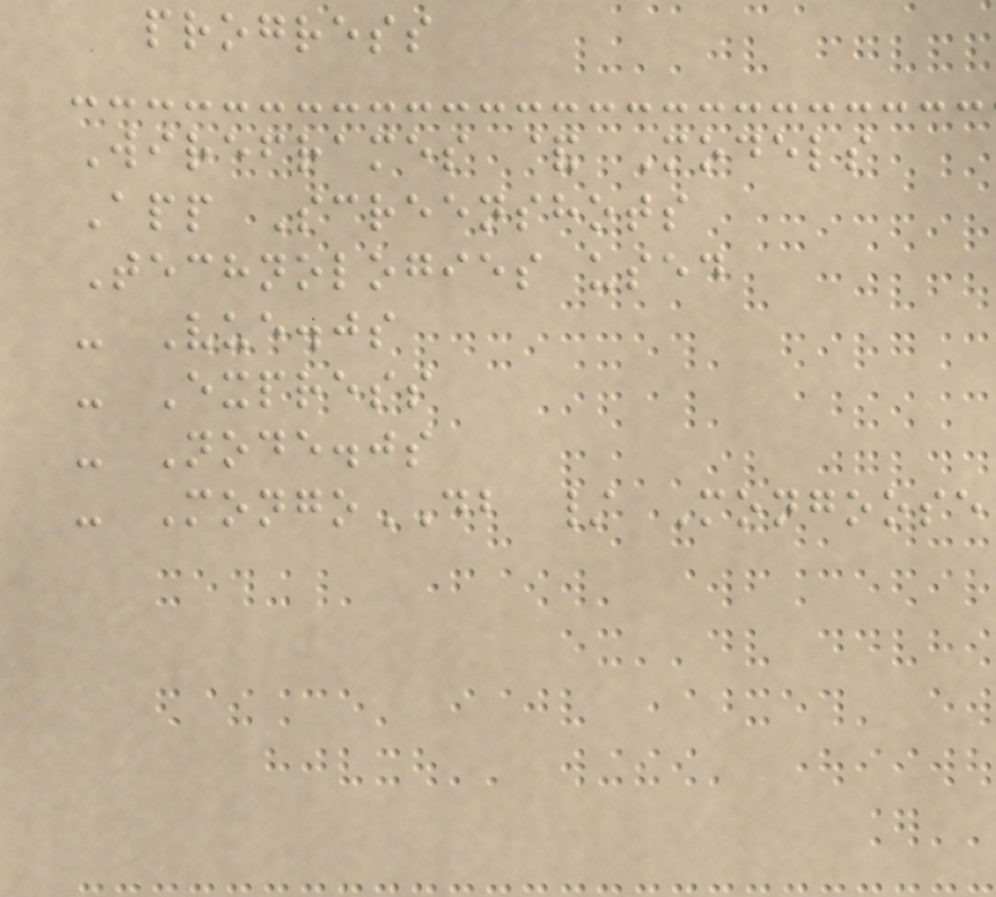progress
Wireframes & Models
App Screenshots
Technologies used
- Vue.js
- Express
- Node.js
- MongoDB / Mongoose
